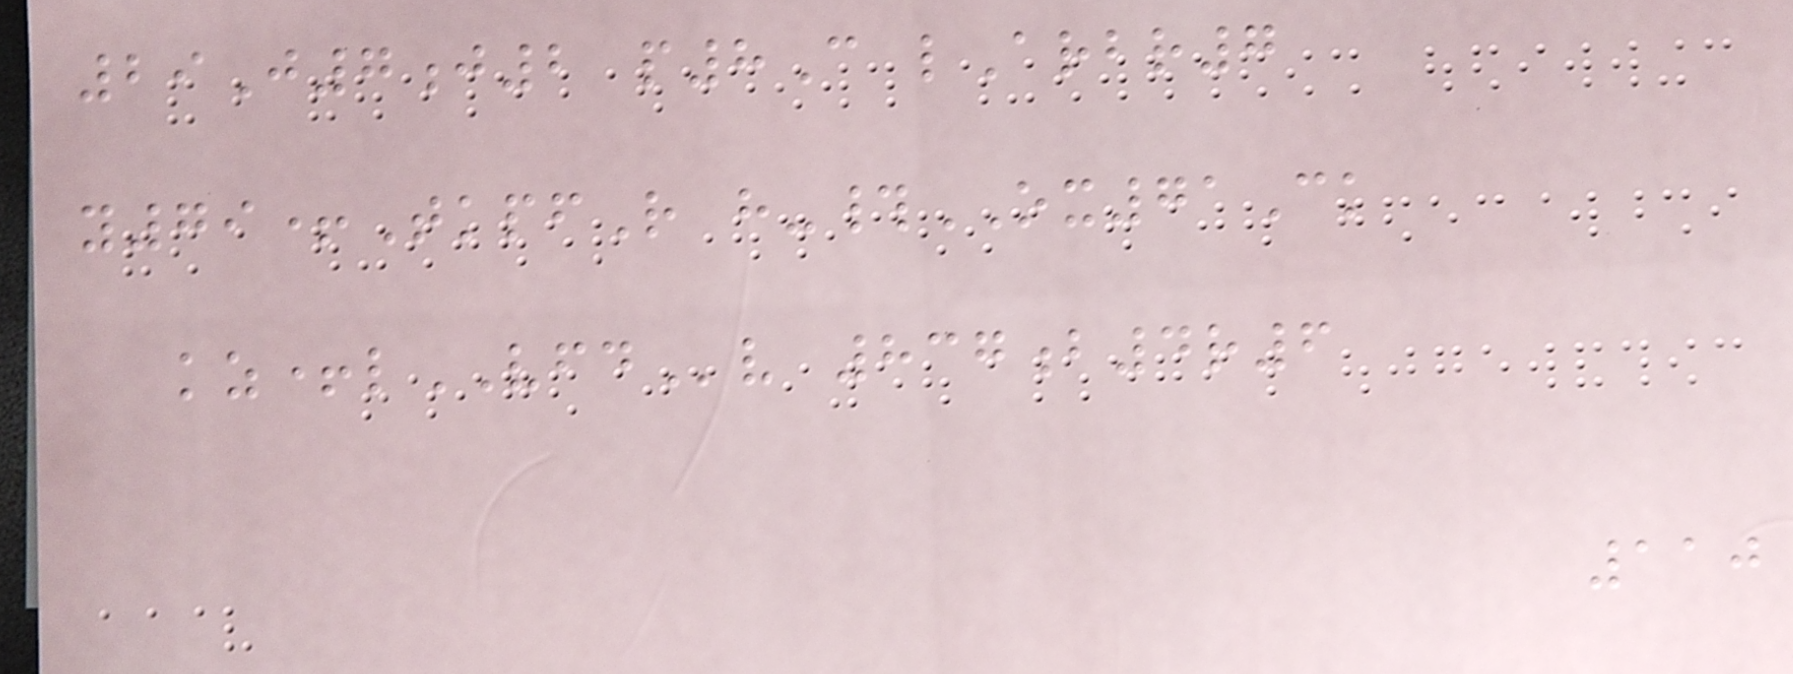29J7j2 p8C lArbr7
y79+TkpfR h-#OX71Ck
kz+lVFDv 837b4r6
110
